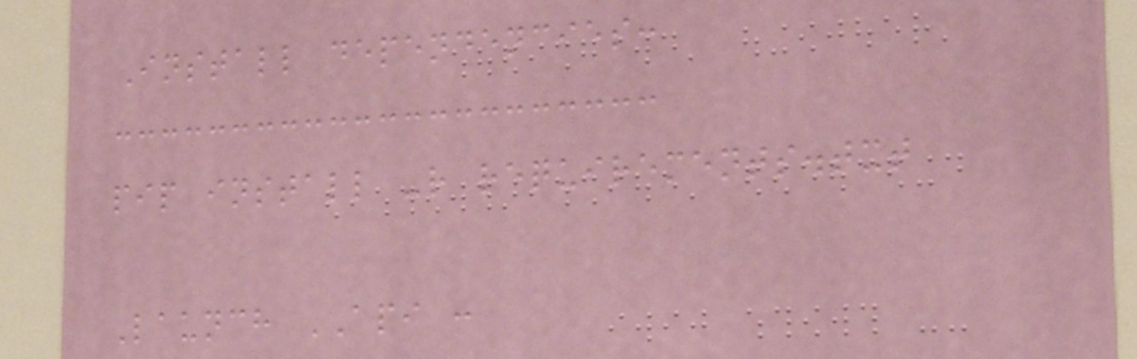Install dependencies:
pip install -r requirements.txt
Launch API :
